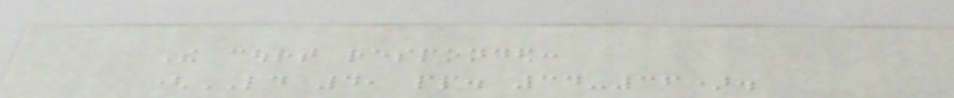The court responded:
(LD 4, pp. 34-36).
